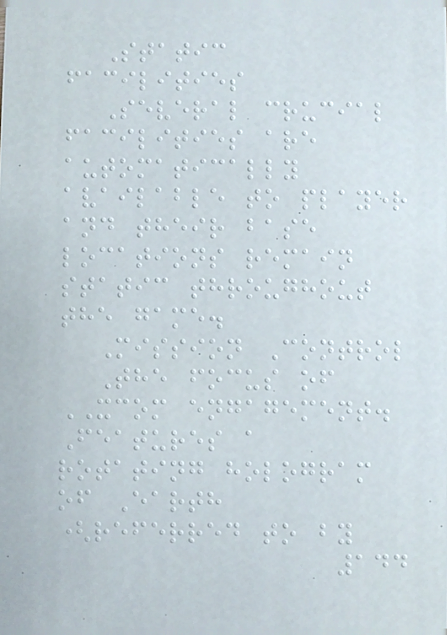Static
facilities
Several crucial
facilities are
automatically
available to player
and their base
locations remain
static throughout
the game.
Mission Control
The focus of
XCOM engagement.
Features a
rotating hologram
of Earth
(referred to by
144
